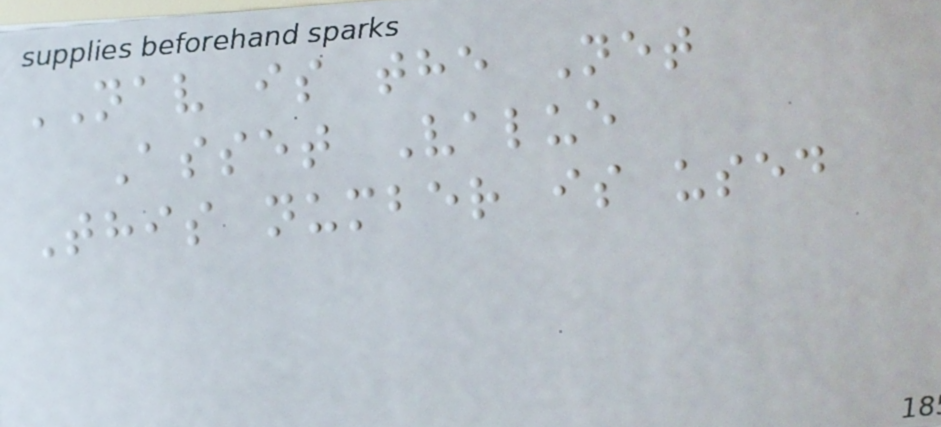NAV is the Net
Asset Value
This number is used
